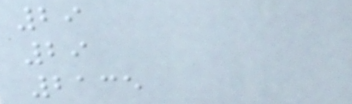29
29
2135
